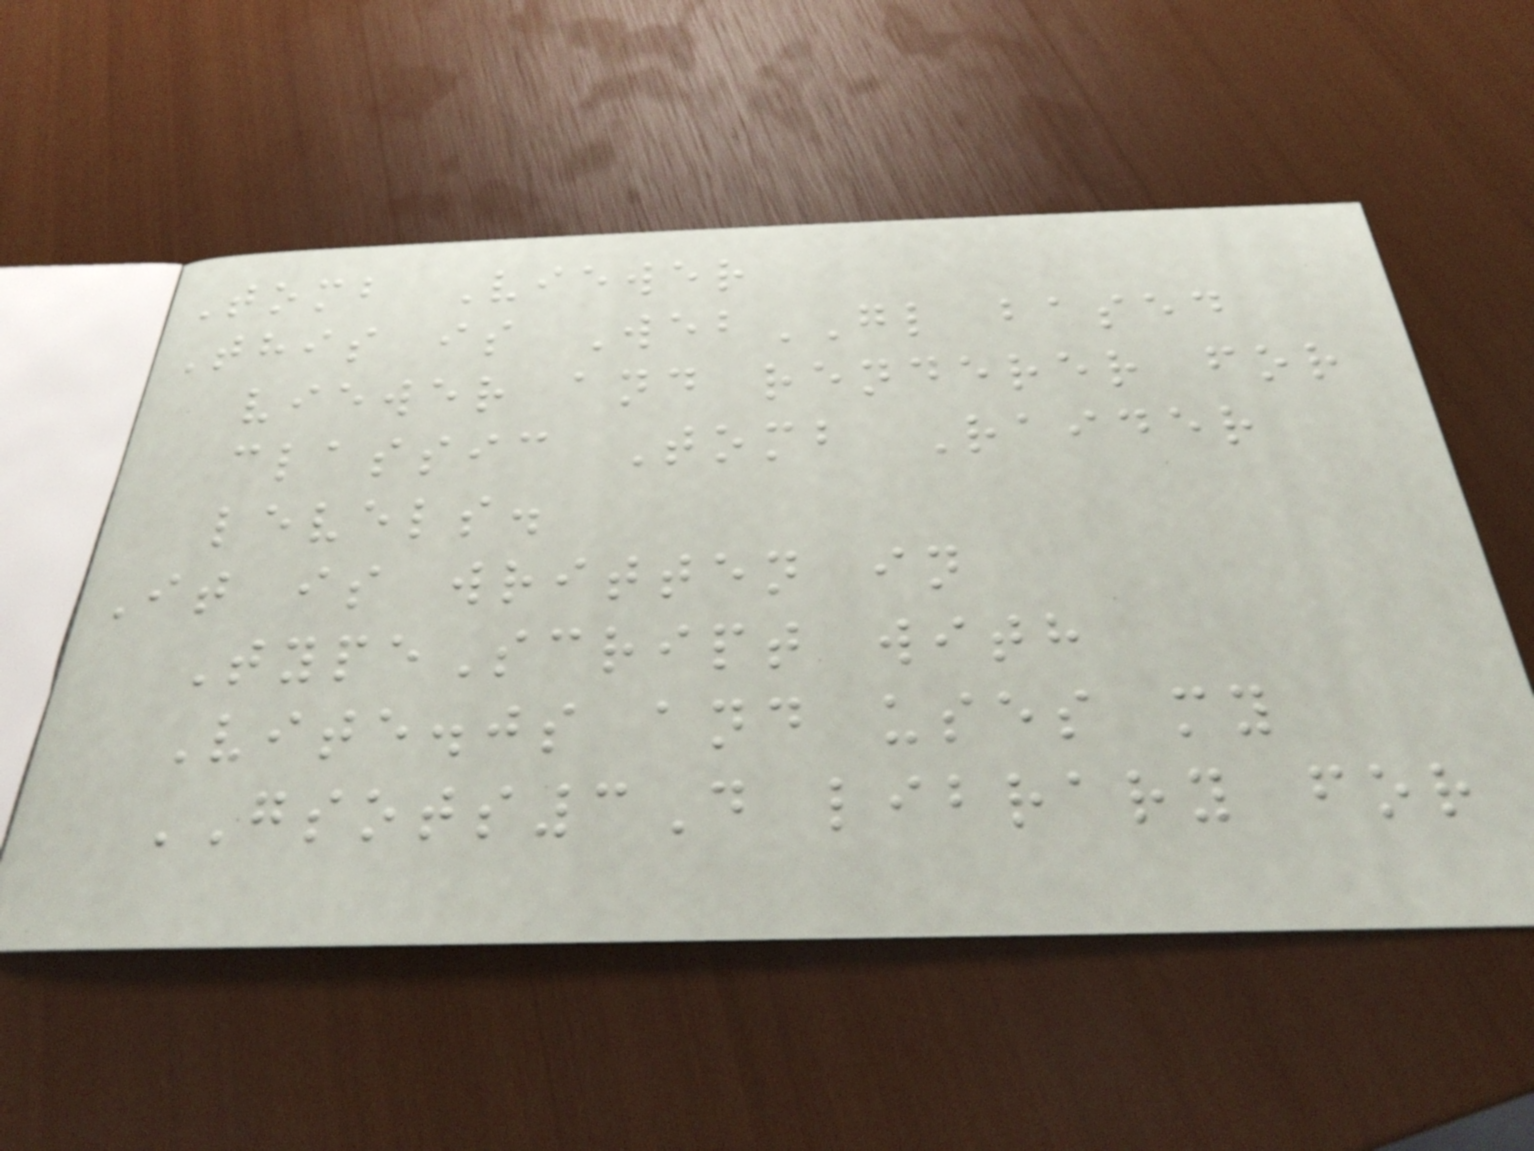Tomb Viewer
This is WebGL based
viewer and renderer for
classic Tomb Raider
levels.
It is written in
TypeScript with
Vite.js and uses my
GSOTS3D library for
